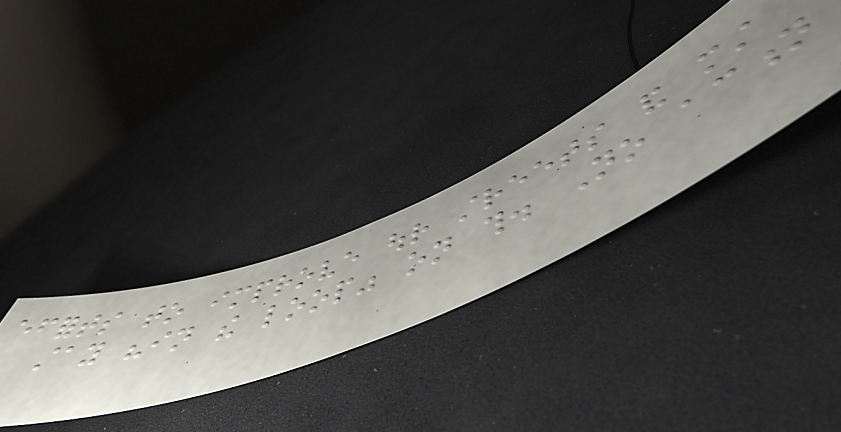efforts to improve our streets and must
stay "in the loop" on this. No action
